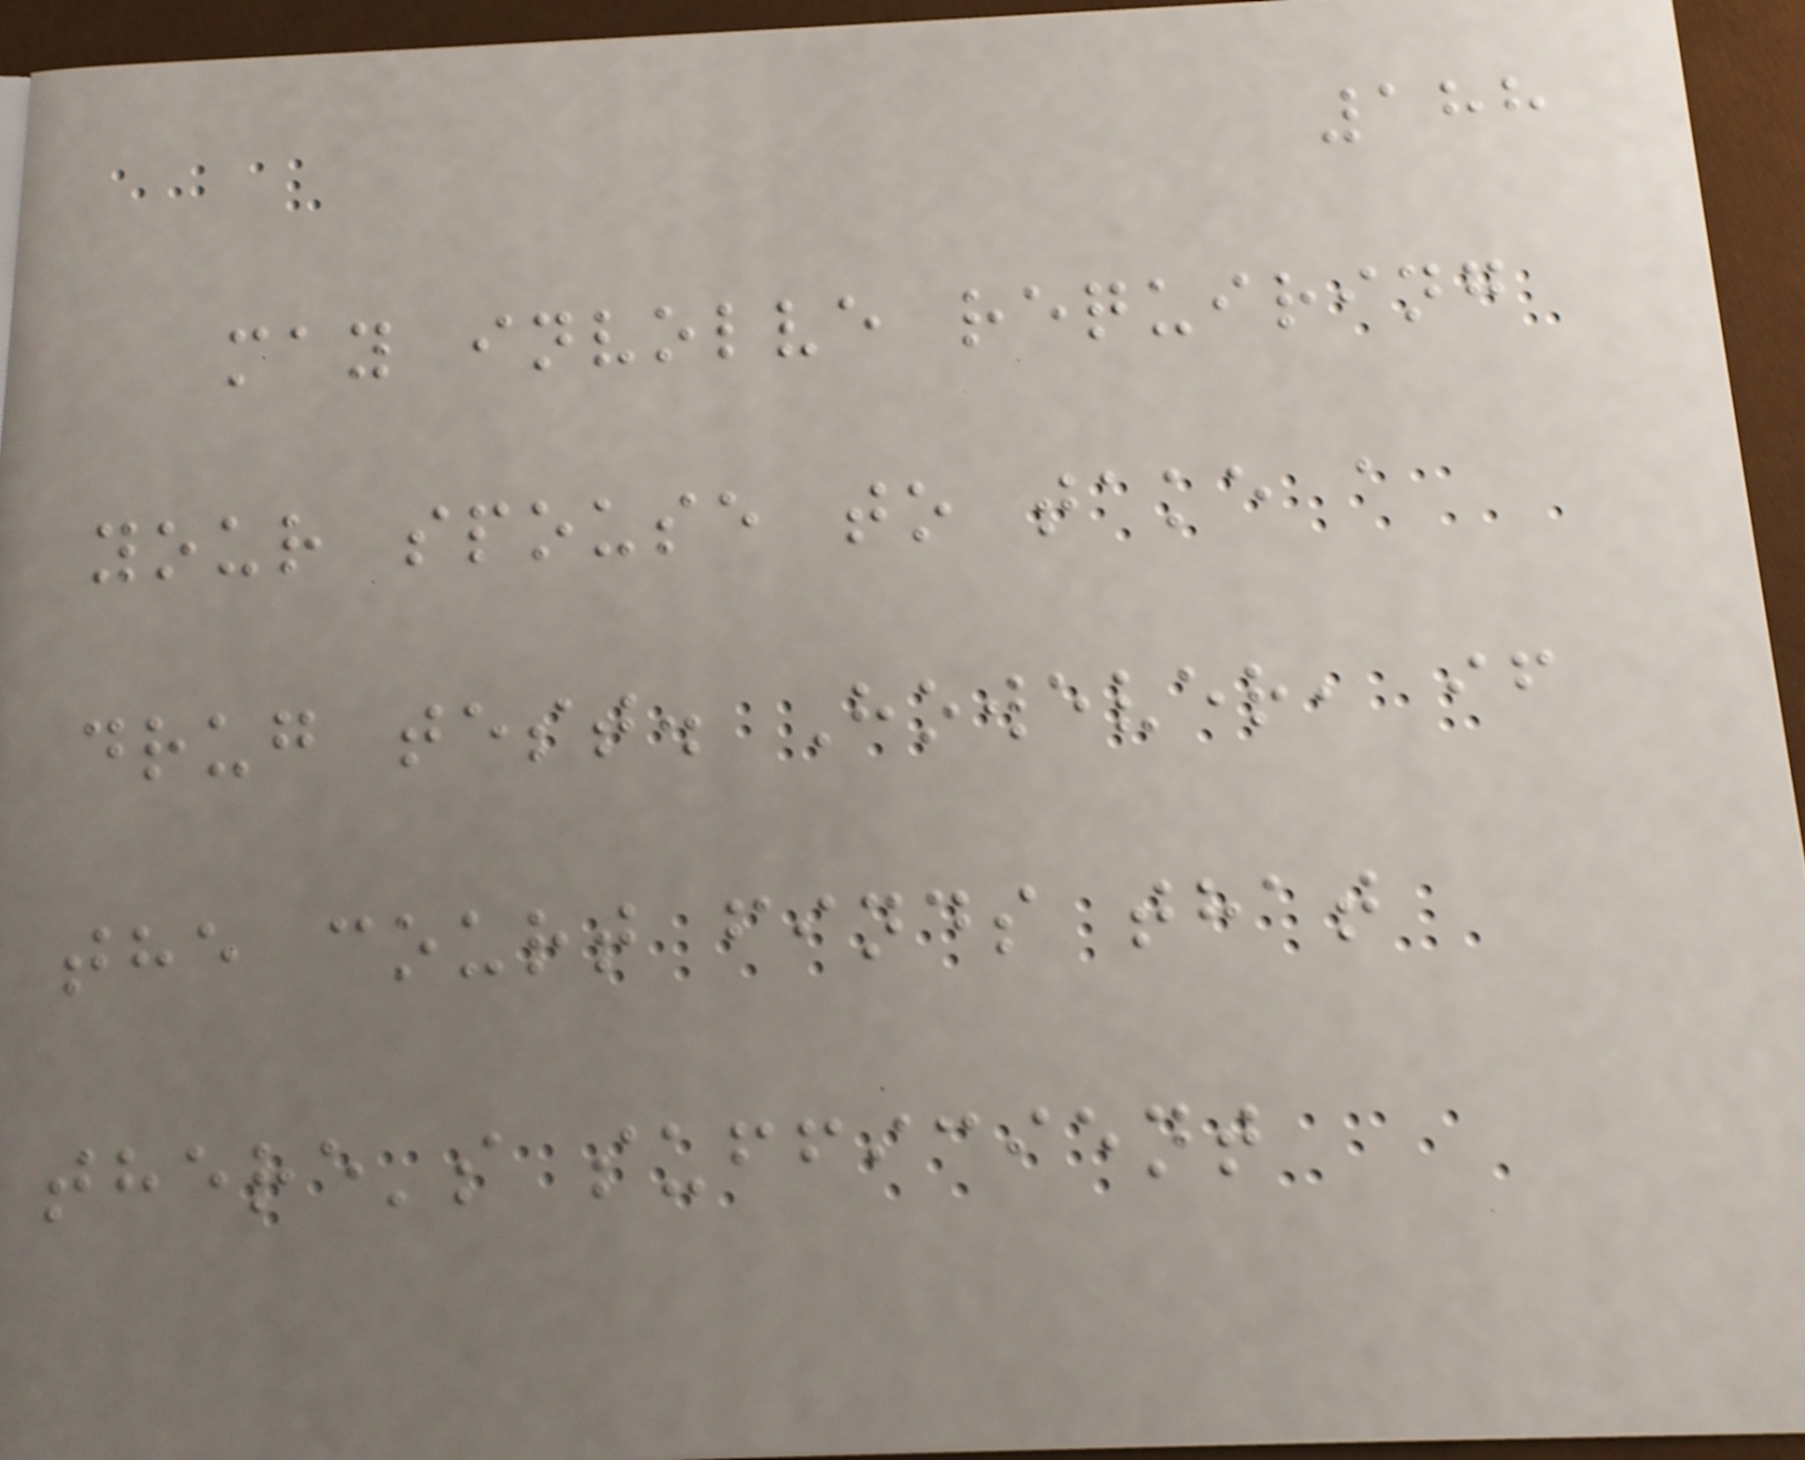188
may involve requiring
your spouse to take a
drug test. However, if
the court finds that
there's sufficient
